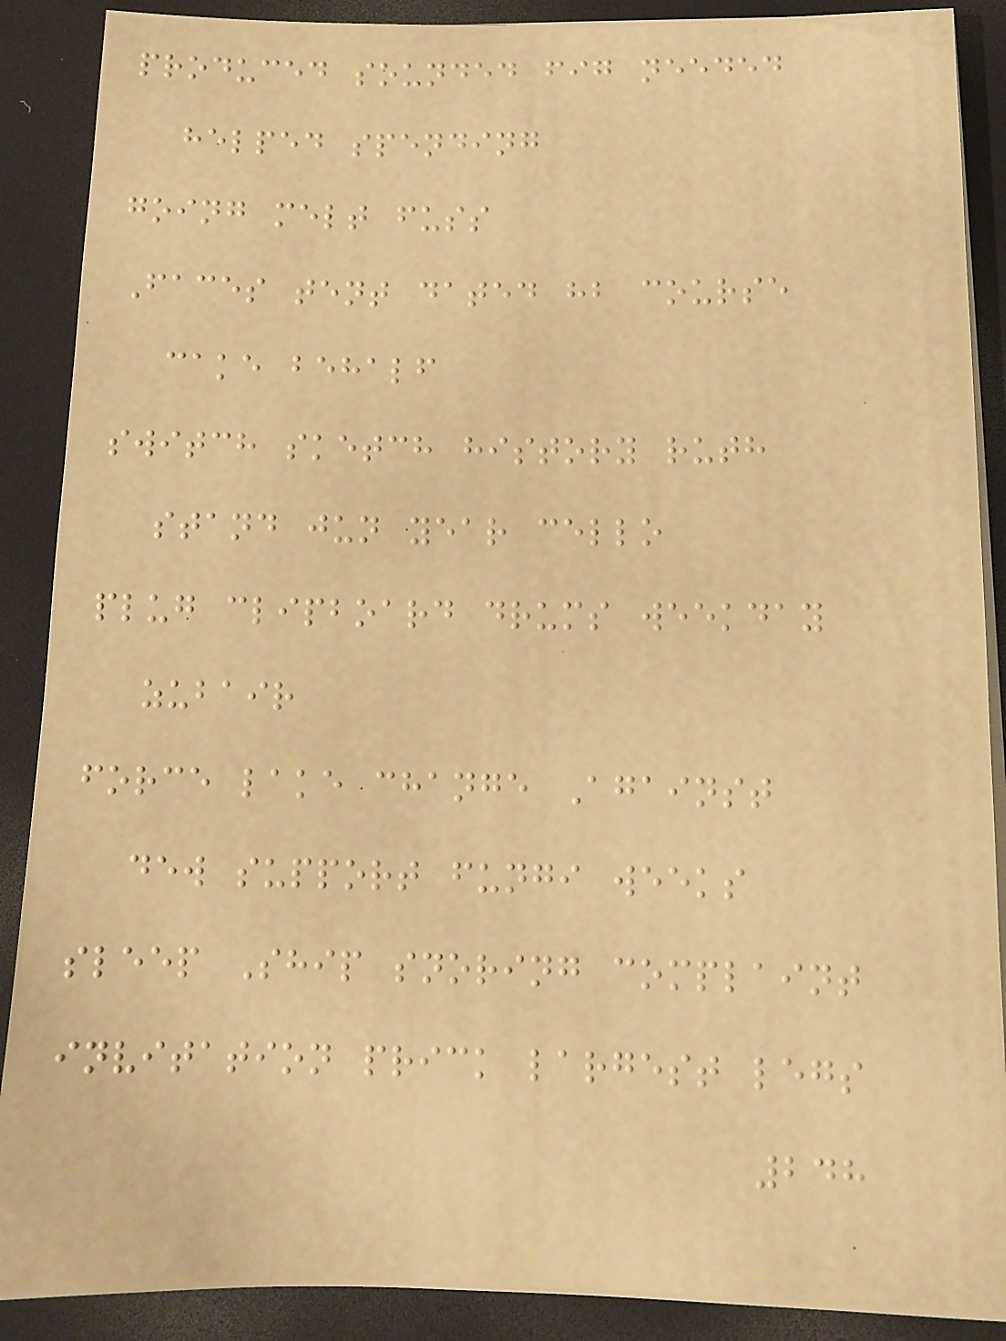produced sounded fig needed
helped spending
going melt fuss
Faces tent dated hb course
cake behalf
switch sketch history ruth
stand jun year cello
plug clipboard drums weekday
zubair
force lake change Against
dew support fungi weeks
sleep Ship snoring complaint
invitation prick largest legs
248
